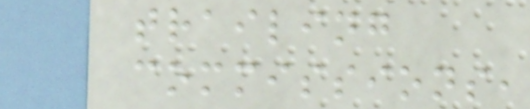trailing
commissions,
